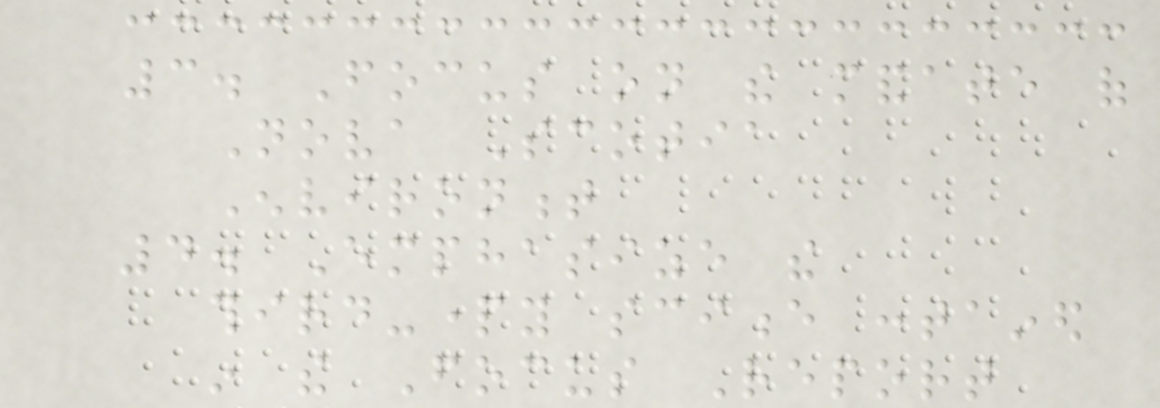3. Focus on the mandate of
Nova Scotia
Environment
4. Emphasize the
third-party science contained
in the Focus Report
